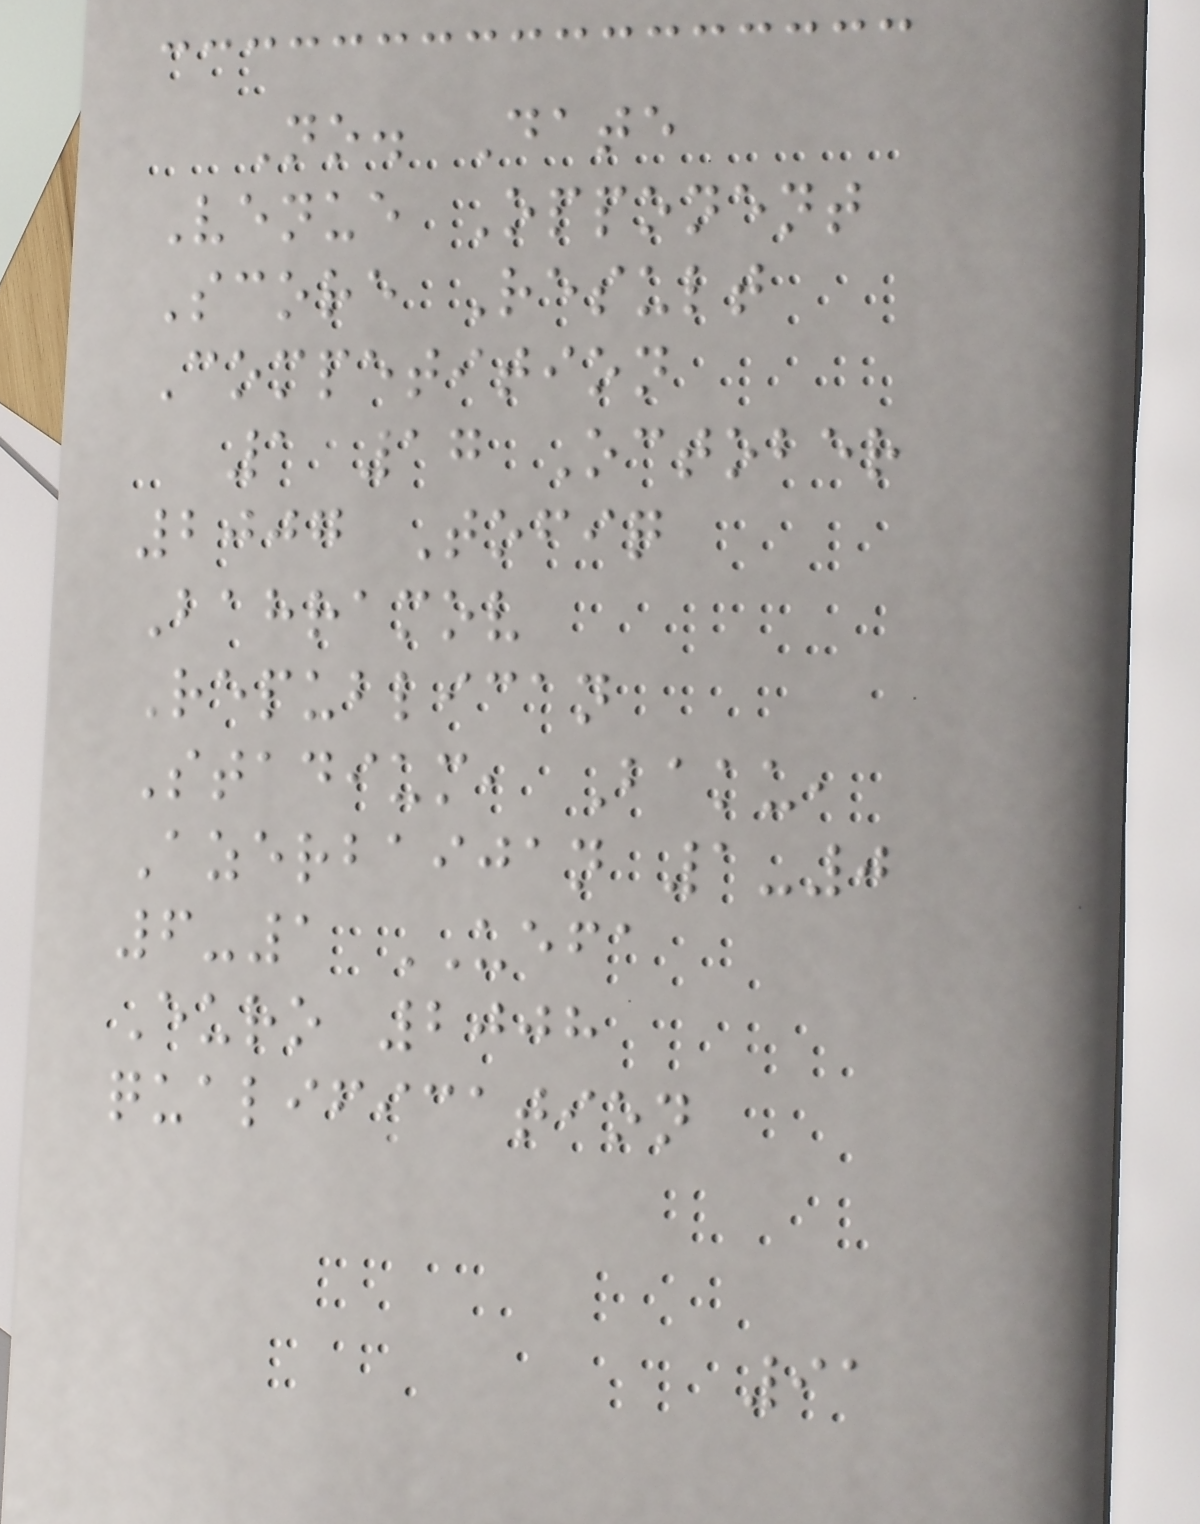No. Date
Venue Opponent
Score Result
Competition
1 17 October
2007 Tofiq
Bahramov
Republican
Stadium, Baku,
Azerbaijan 1-0
6-1 UEFA
Euro 2008
qualification
91
